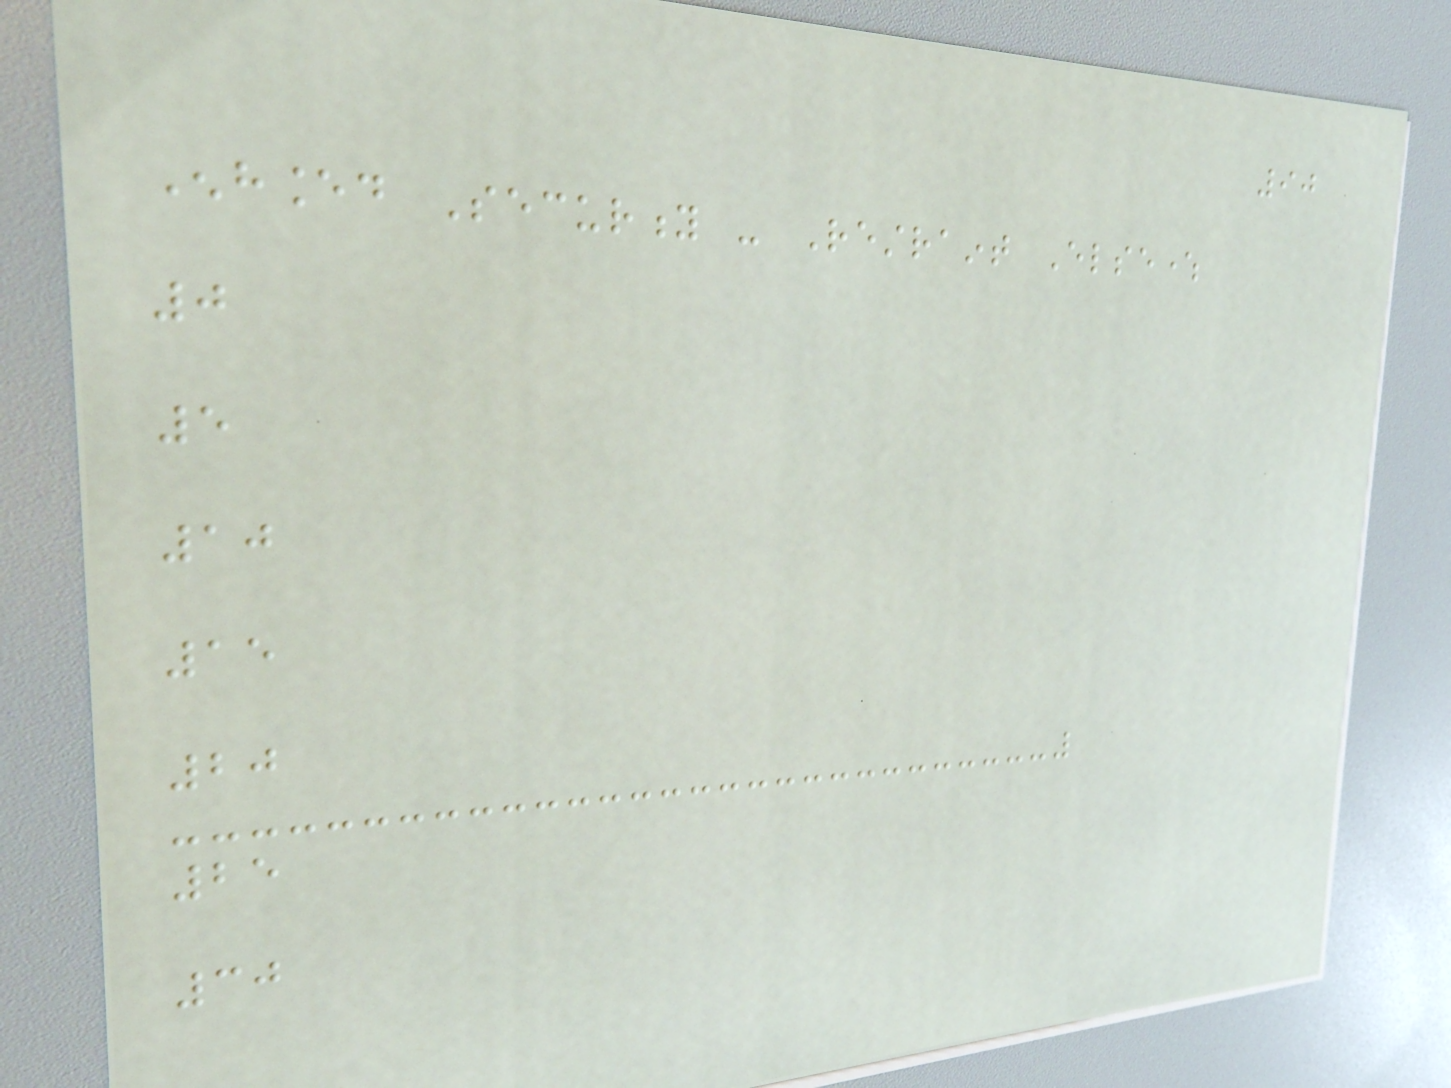90
Enhanced Security - Restraint Elsewhere
0
5
10
15
20
25
30
